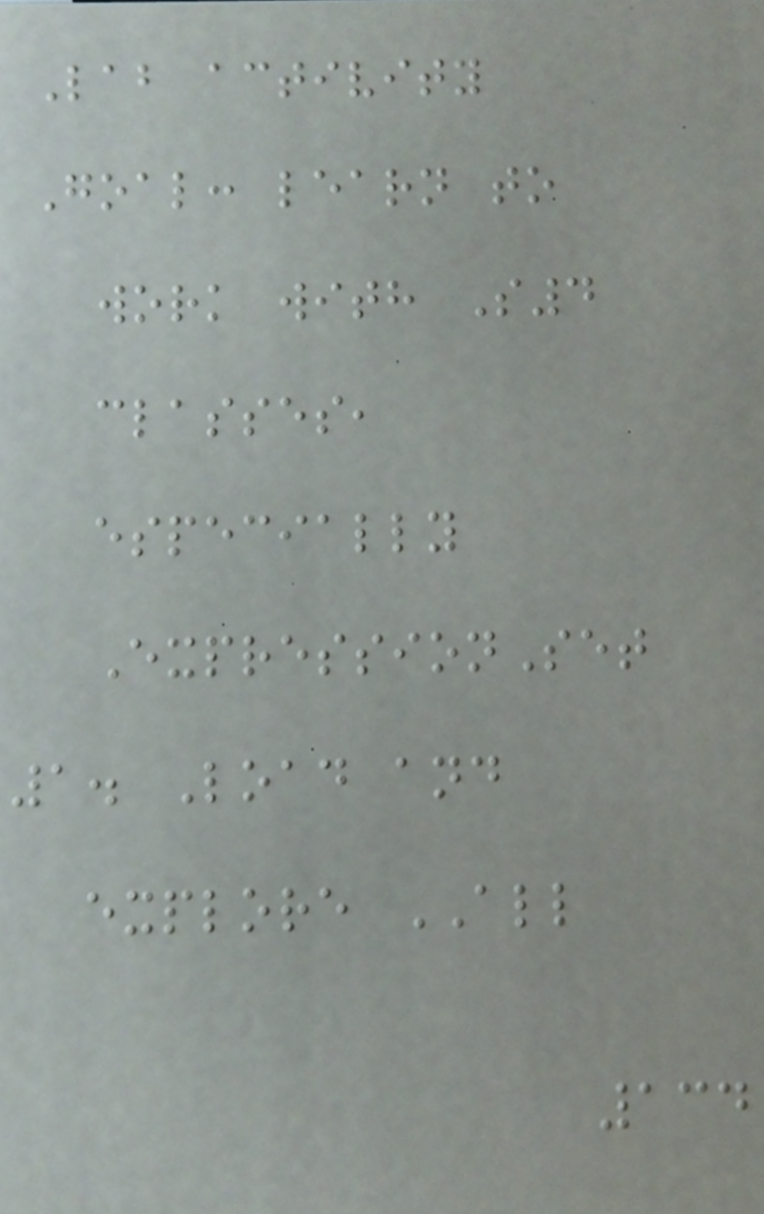Lab activity
Goal: learn to
work with S4
classes,
especially
ExpressionSet
1. Load and
explore ALL
134
